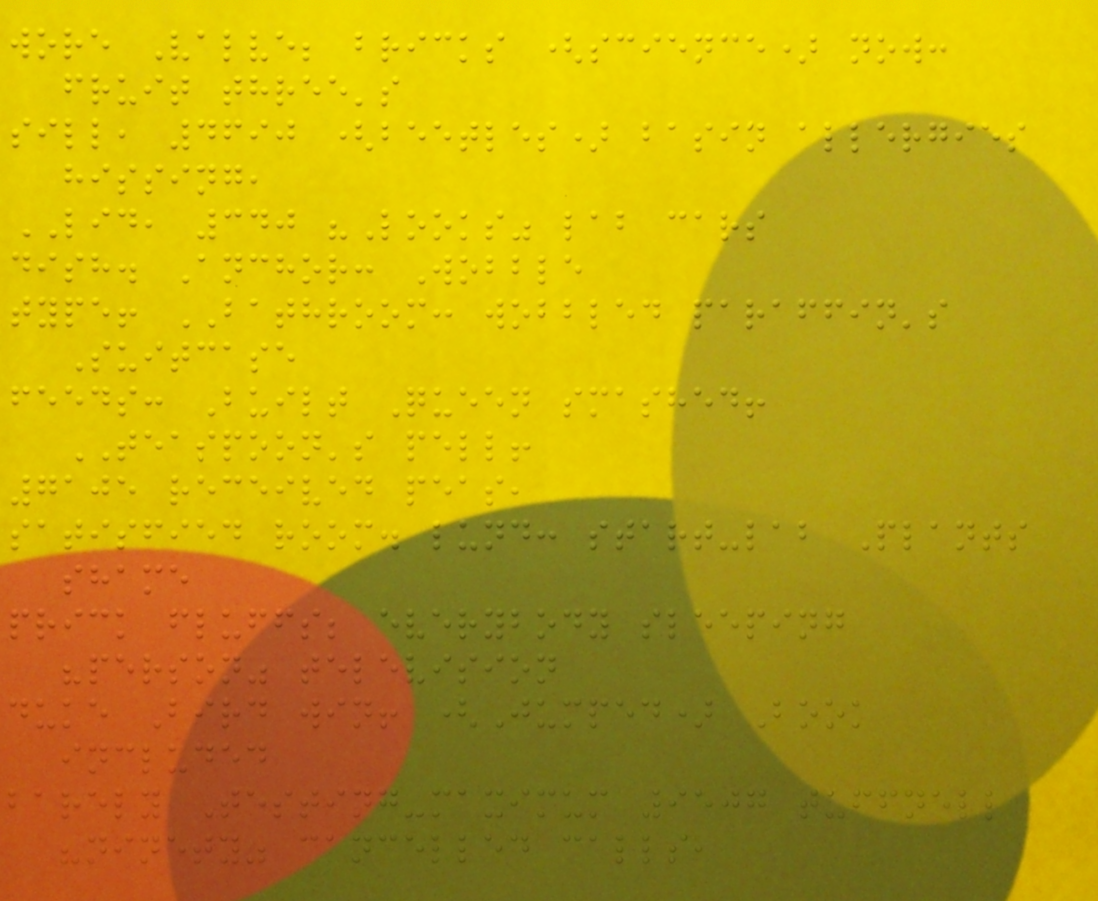wore Valve; bricks (science) now:
fruit three's
sill, 4690 (beetles) basin allergies
hissing,
LID, 340 "Looks" lab cars
dish. Anchor: Wobble
type! BATHROOM: wobbled paraffin's
Suitcase
feeds: Built Queen smashed!
TEASPOON's pell!
7105 received peas,
satisfied room. lund: start-lab Plants
shame
prick fluffs; everybody sleeping
"person" television
duke Bird win! (Jumped) Book
included
barely Testing-maximum 9507 tuffnell
"ninety" cancelled calls,
